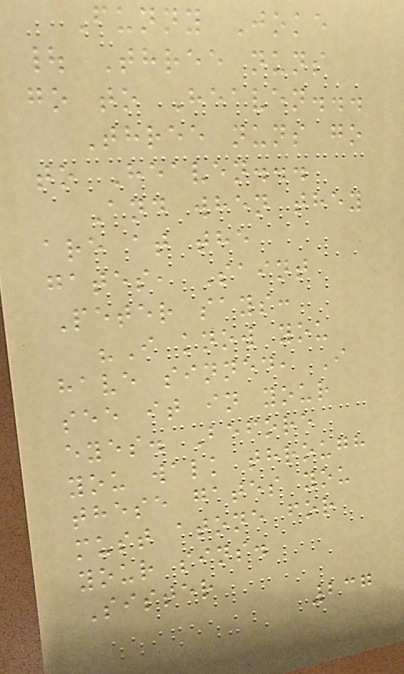Funny Joke
| Three nuns
go to Heaven...
Three nuns go
to Heaven...
And when they
are at the
gates, Saint
Peter says:
"I know you
have sinned, I
see it in your
eyes. Before
you walk through
these gates you
must atone for
your sins.
Sister
237
